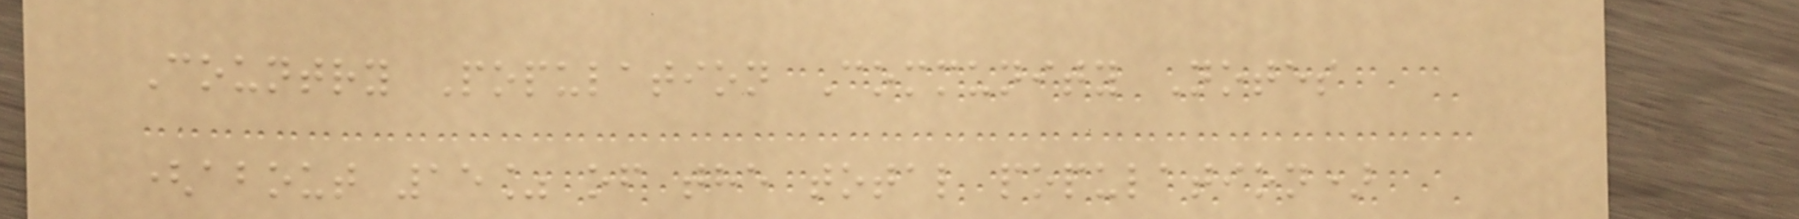Country Population Community Notes
(about 15% of the total population)
